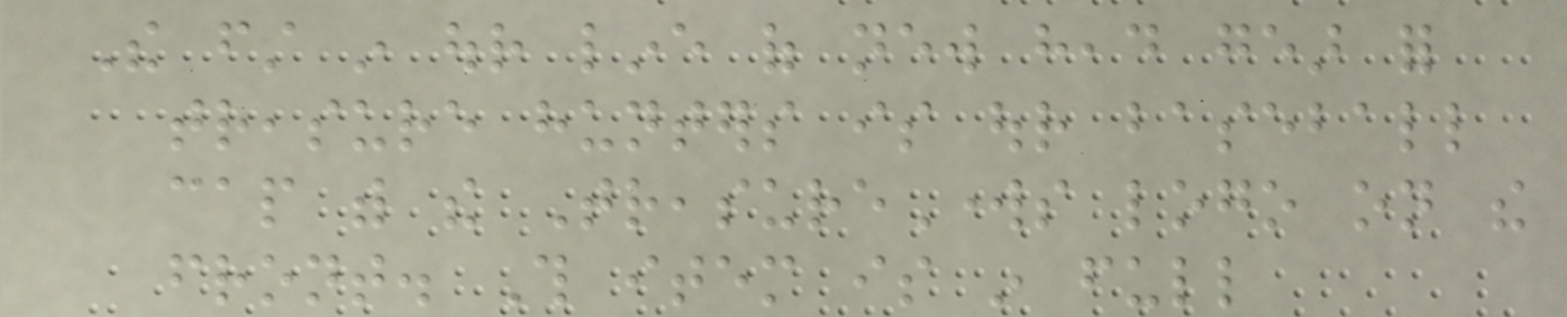The first in our line of new head gear for
treasure hunters is our baseball
cap with the TreasureWorks logo on the
front. This item is in full
